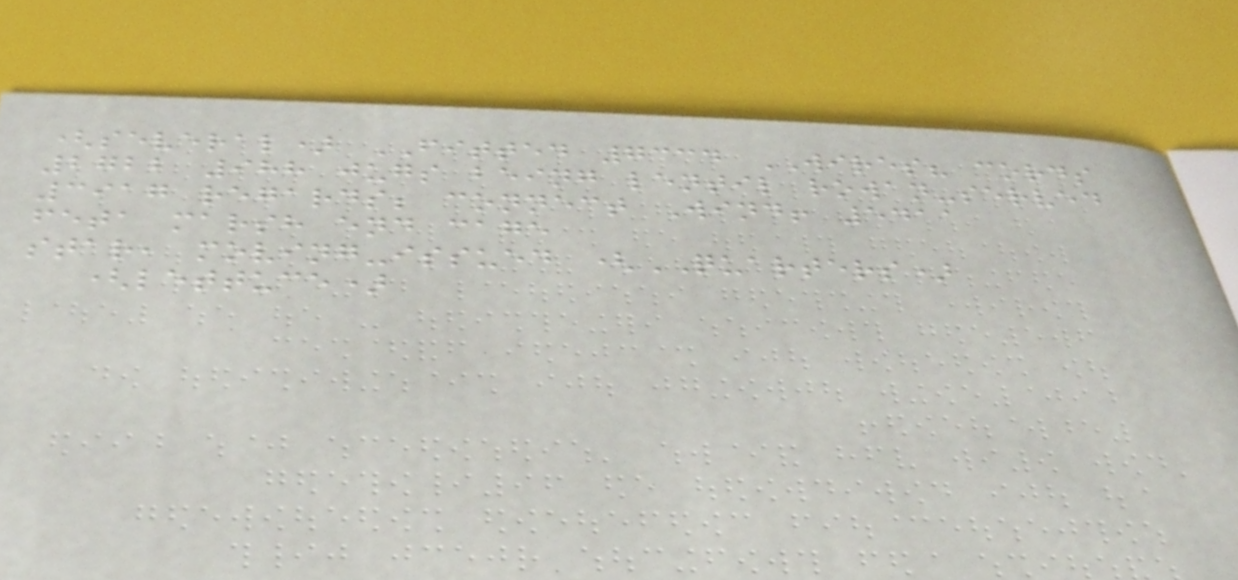(several) FITTED 7334 WIRES? cords
2722 988 jugs being lentil rowan-served
3917 regards; connect Wind! 5411
feta marsh end cage
star, moving-issued (QUARTERS)
(lettuce)
